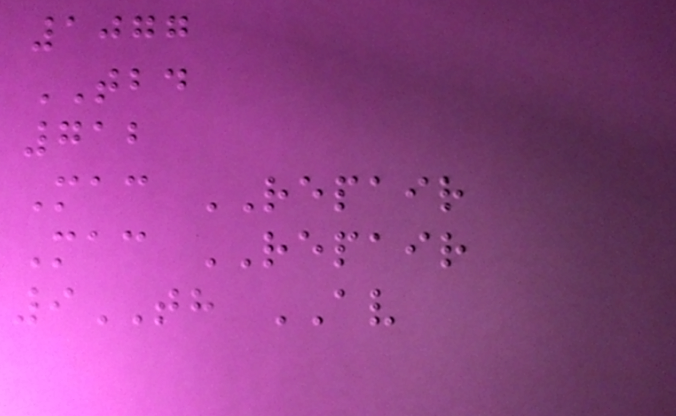1077
TBD
712
Mac REPAIR
Mac REPAIR
9TH AV
